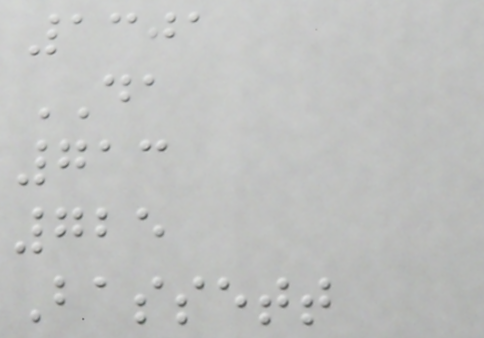1301
DA
713
725
Bassett
